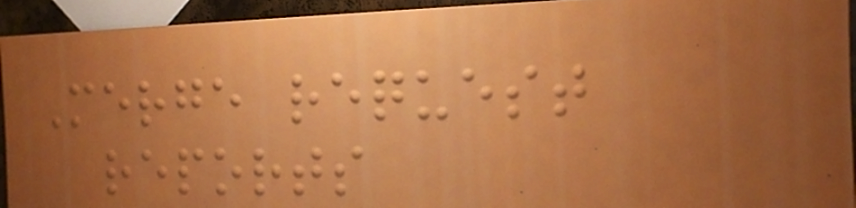Merge request
reports
